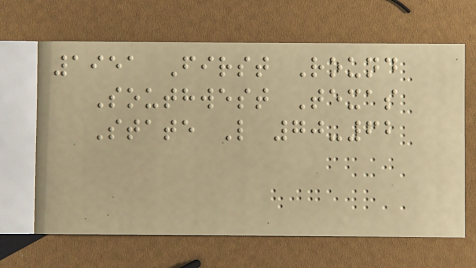1951 First Round
Southwest Texas
State L 70-62
